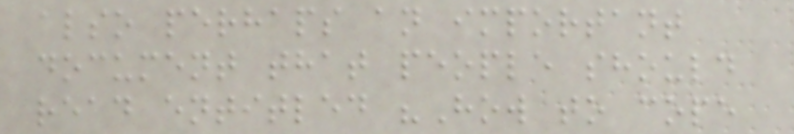also perhaps an important
document that people should
read entitled "How to cope
